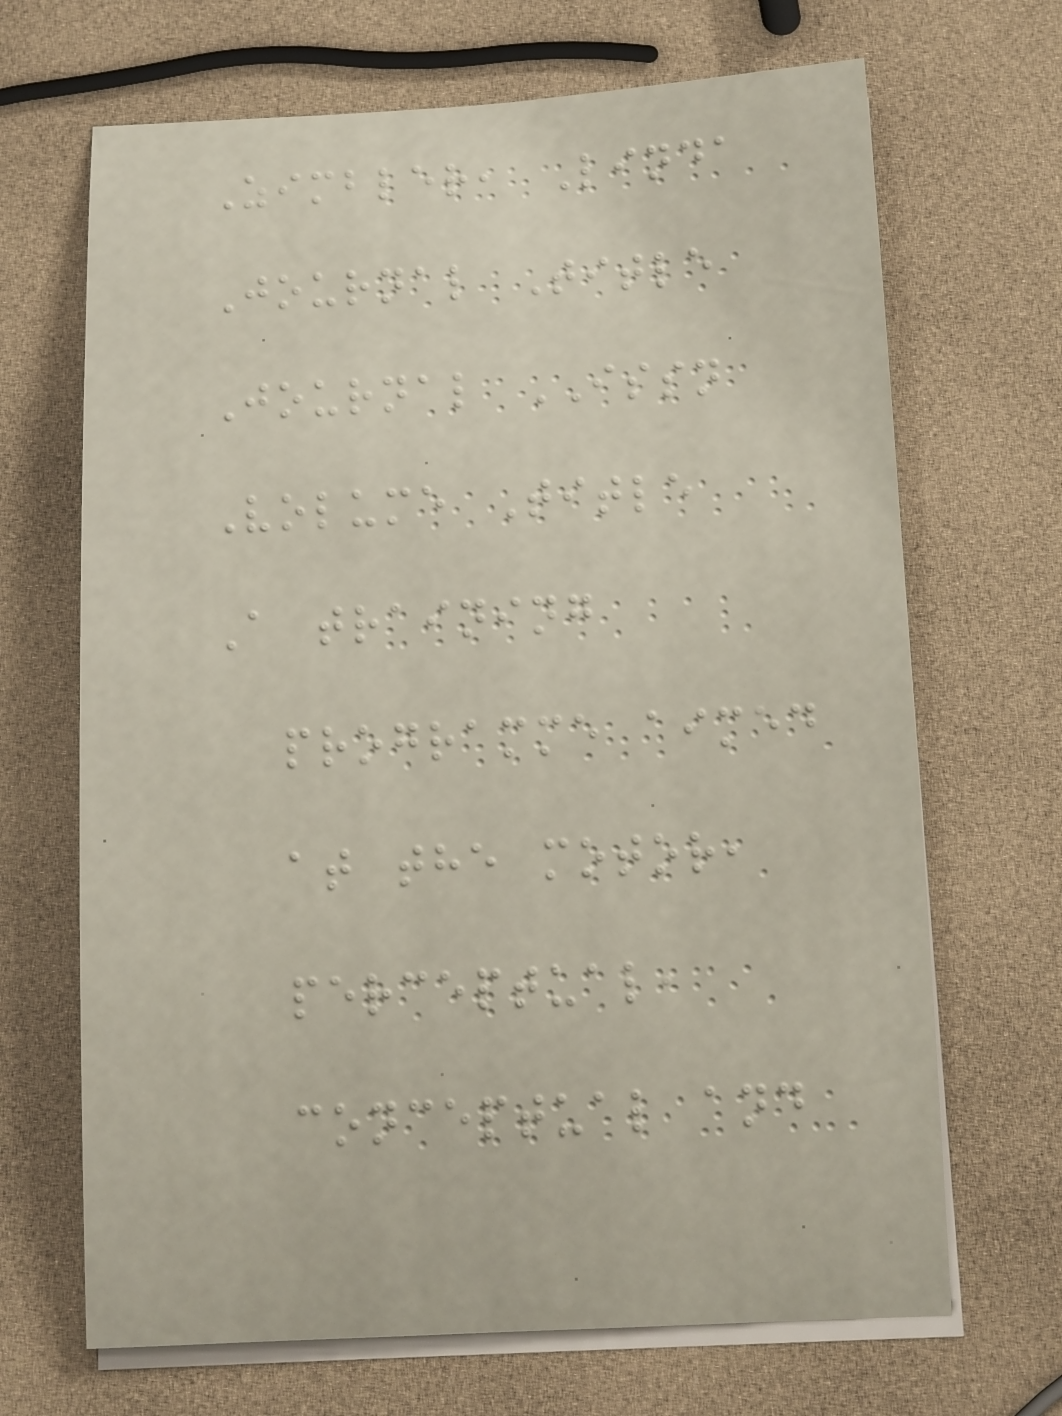Zimbler, Linda
Journal Title
Journal ISSN
Volume Title
A training
programme aimed
at the motor,
perceptual,
conceptual and
